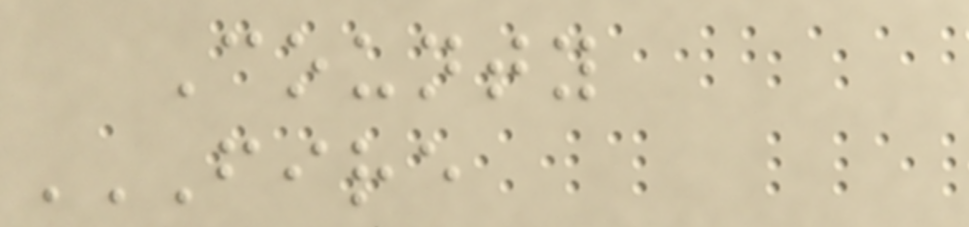County
FIRE
